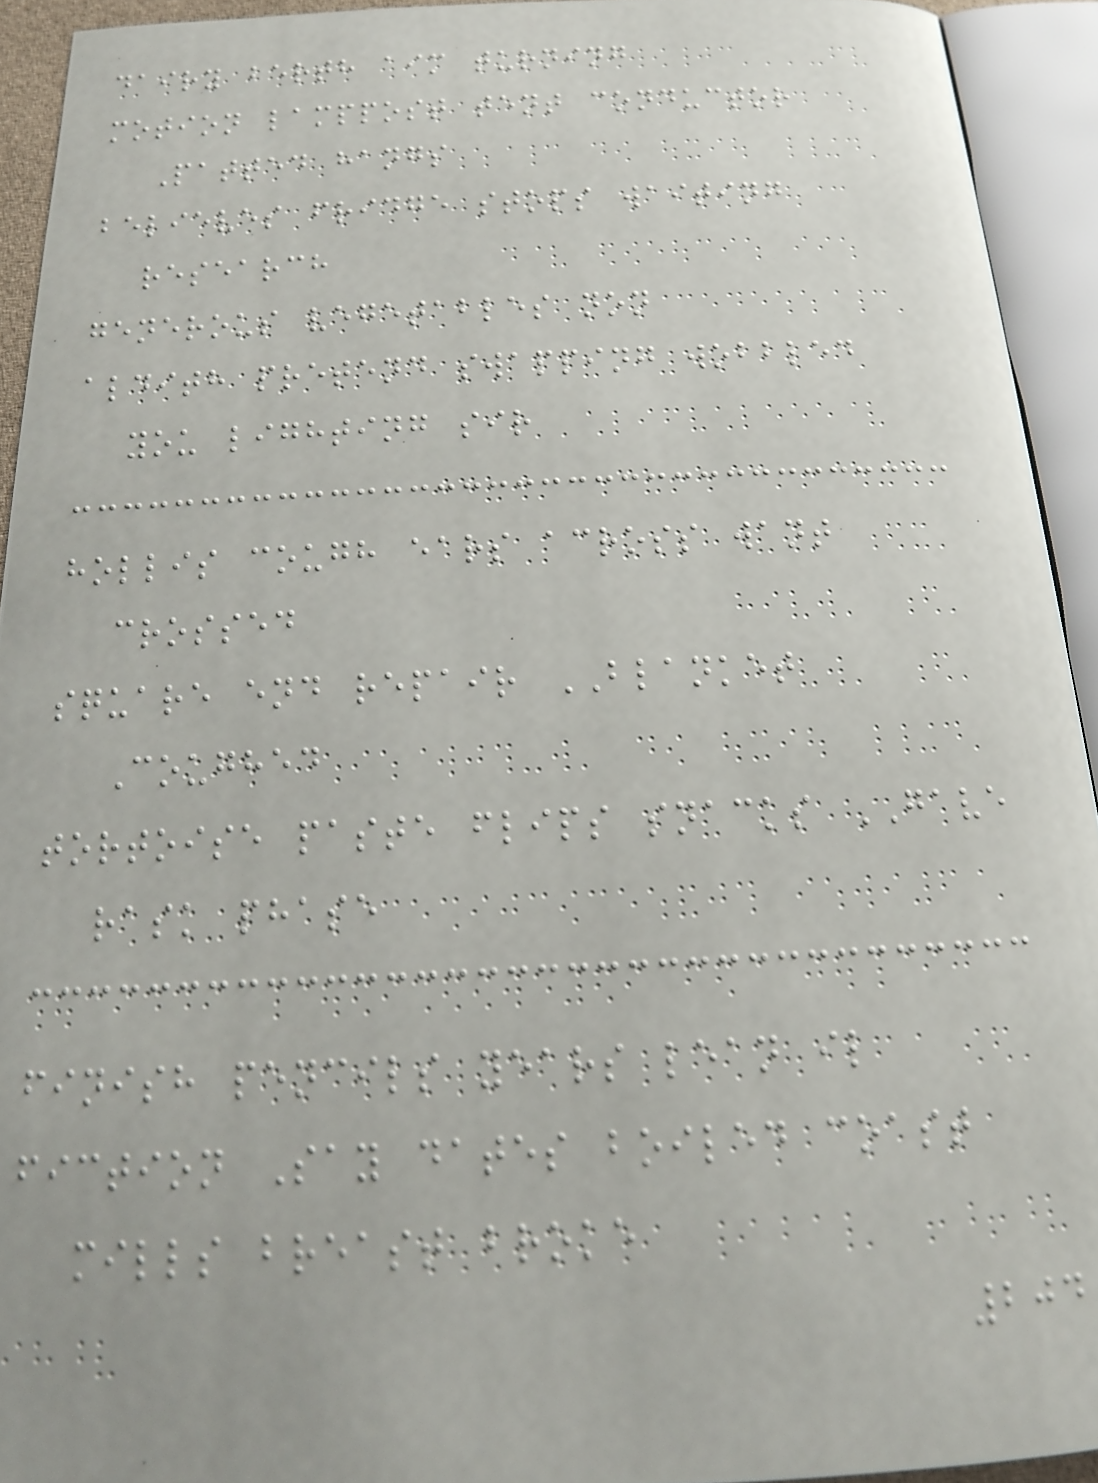dairy berth aim turning
motion lamppost tent conductor
Patted hangs
believes fridge stops waiting
research
generous vegetables non
aldith pretend swapping wobbled
you lighting sir
hollis cough ears across want
crossed
square end repair BLANKET
Coughed
tortoise paste flips snacks GAVE
rask phase
finish pencils years lean il
fiction Say dates boiled coast
mills breast broke
204
